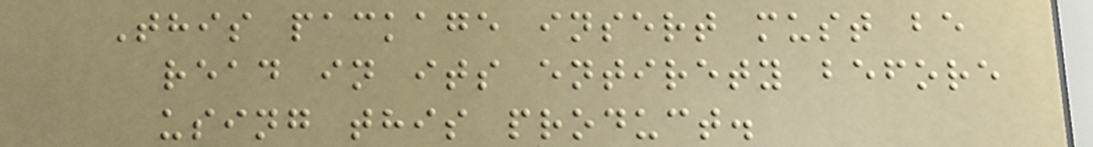This package insert must be
read in its entirety before
using this product.
